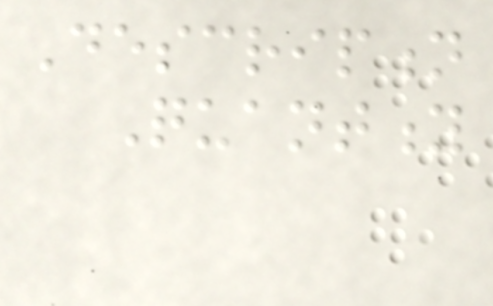Description
Quantity
